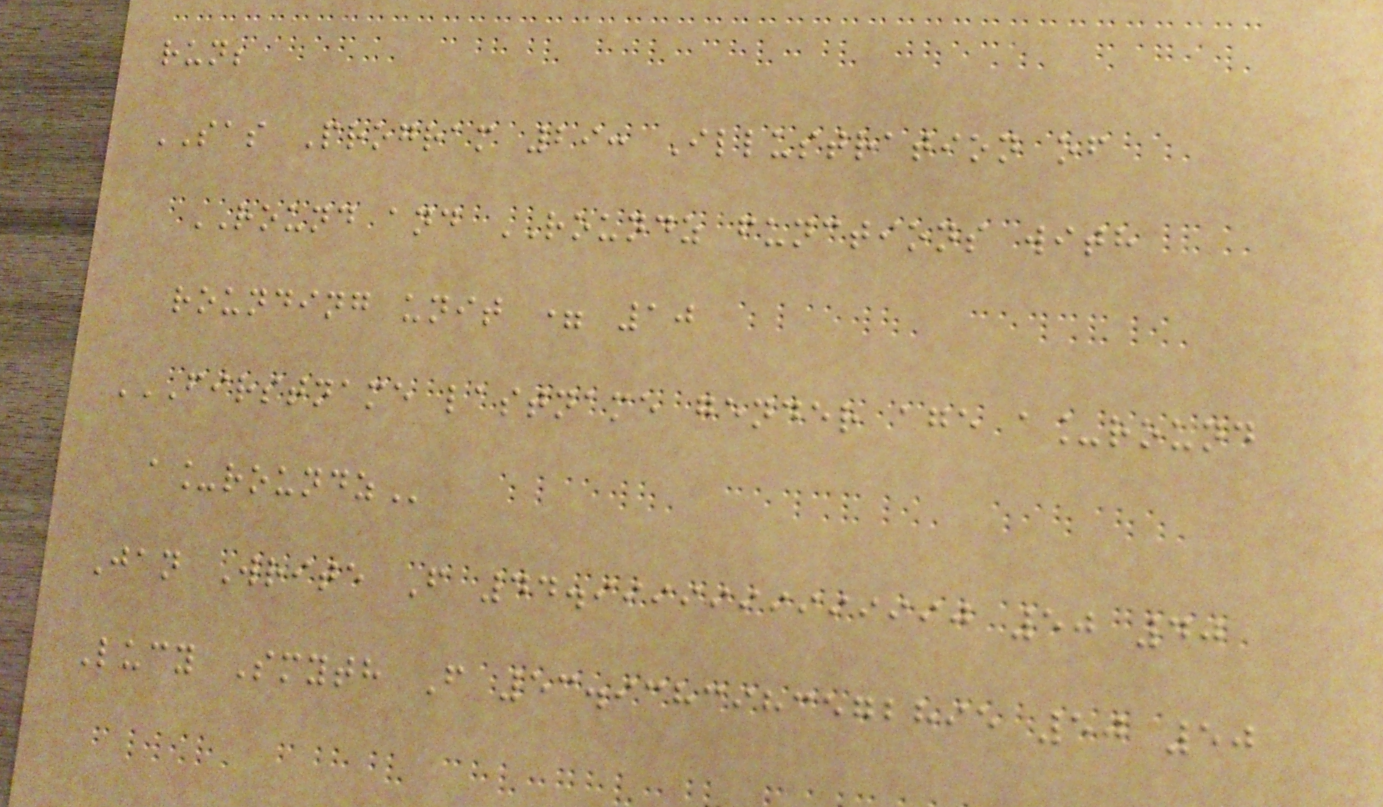run;
SAS Program 29: Illustration of
ROUND and ROUNDZ functions with
rounding unit = 10
FIRSTNAME LASTNAME GENDER AGE A_ROUND
A_ROUNDZ
Jan Write F 44.9999999999990 50 40
Lucy Smyth F 53.9383983572895 50 50
